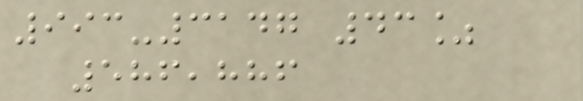993-3147 43%
586,886
